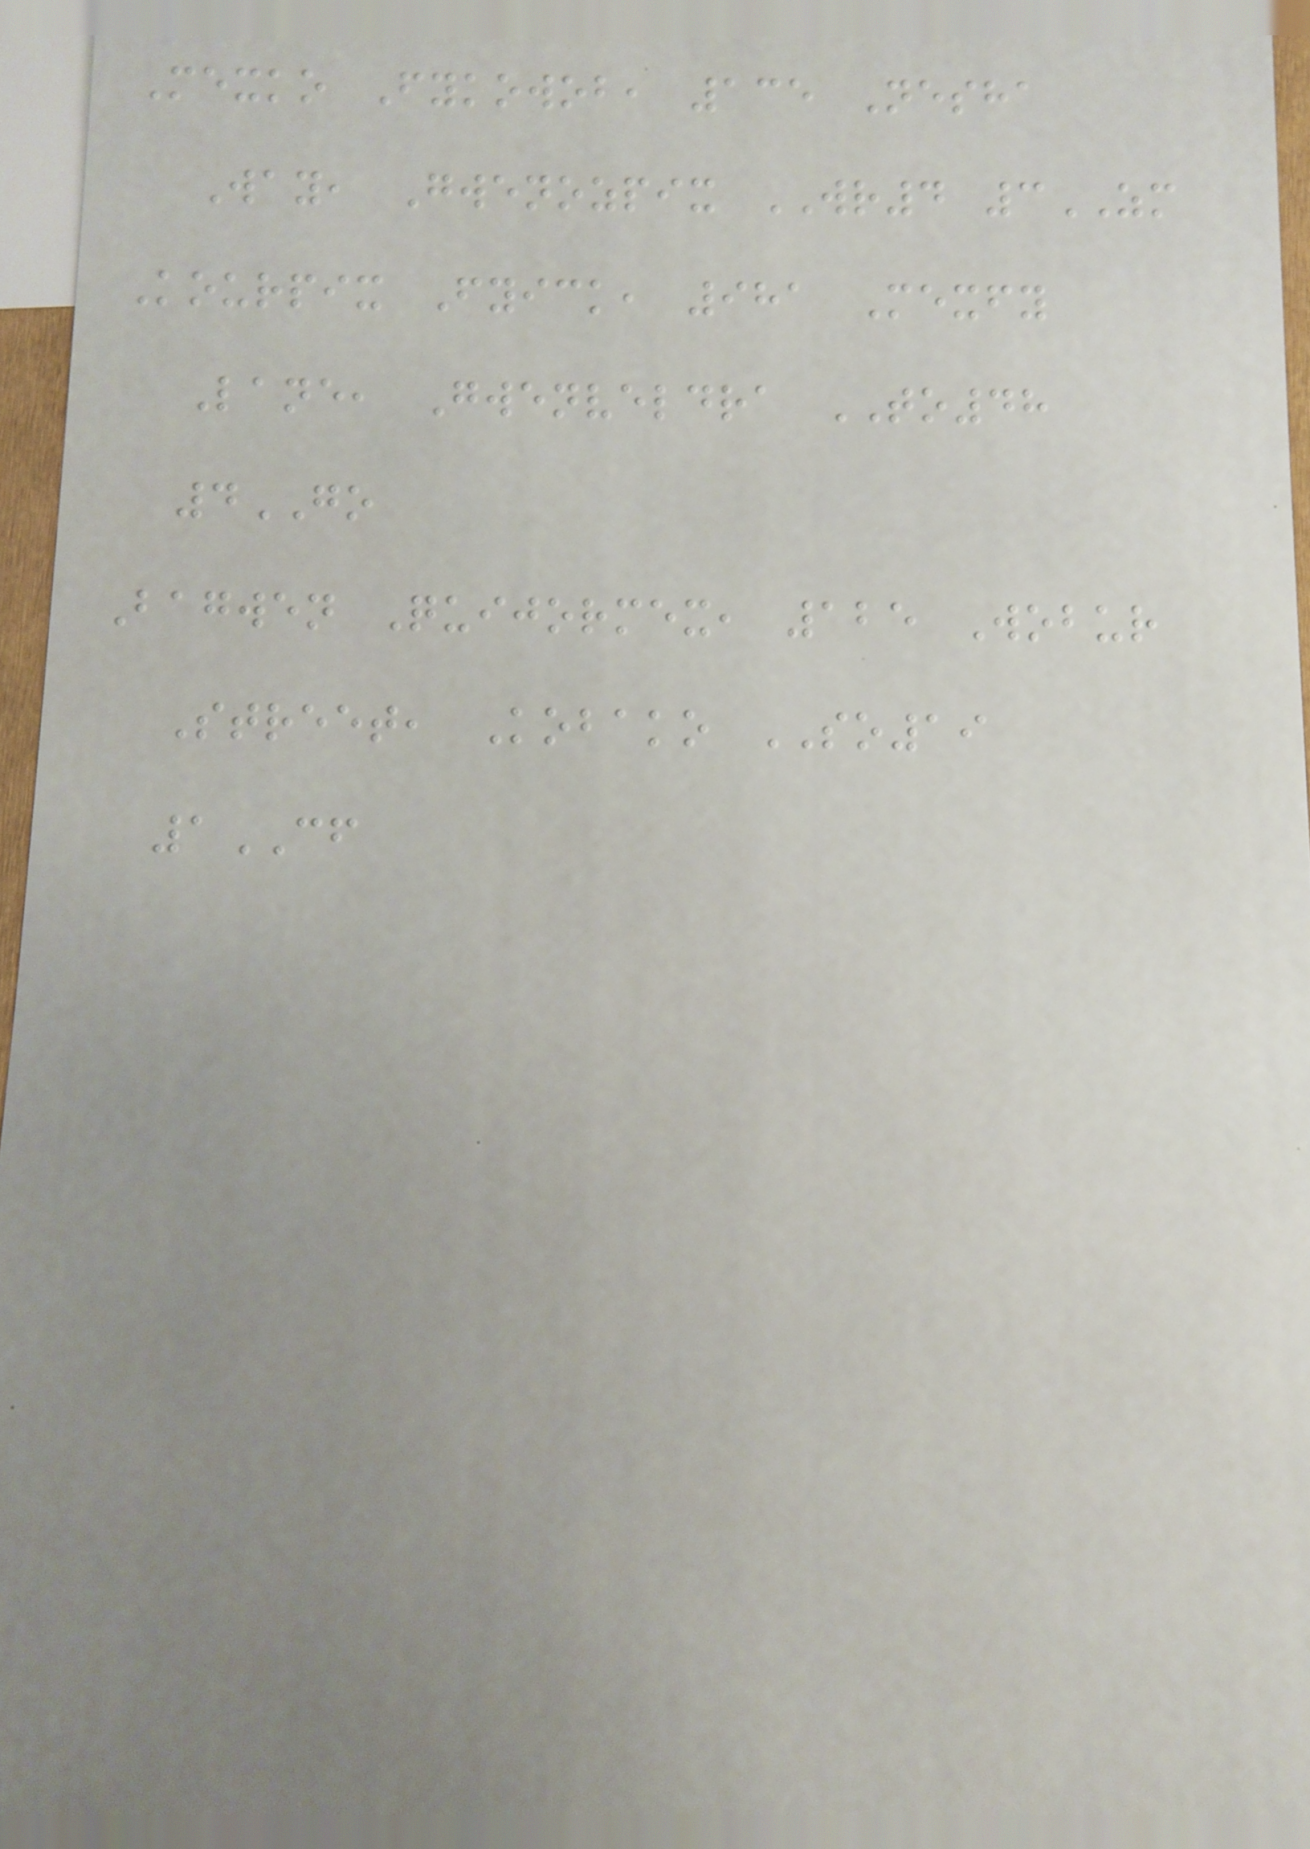Mexko Fykowob, 135 Nesha
Way, Gwenozpix WR4 3ZM
Kourpix Fyick, 981 Mexfy
Lane, Gwenveldra TO48
4GO
Bagwen Quijormex, 125 Wobur
Street, Kobako SO19
1CF
